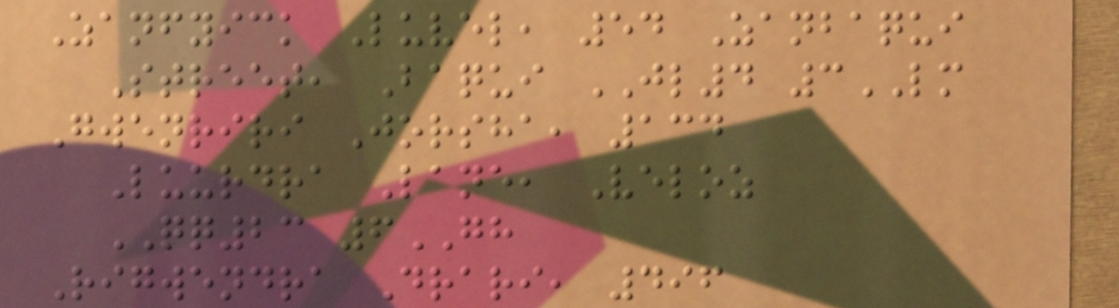Zanfyick Luvel, 54 Zanbaqui
Street, Baqui JL4 3LM
Gwenriri Jorsha, 134
Luurdra Lane, Veloz
QQ23 6GH
Rigwendra Drari, 496
